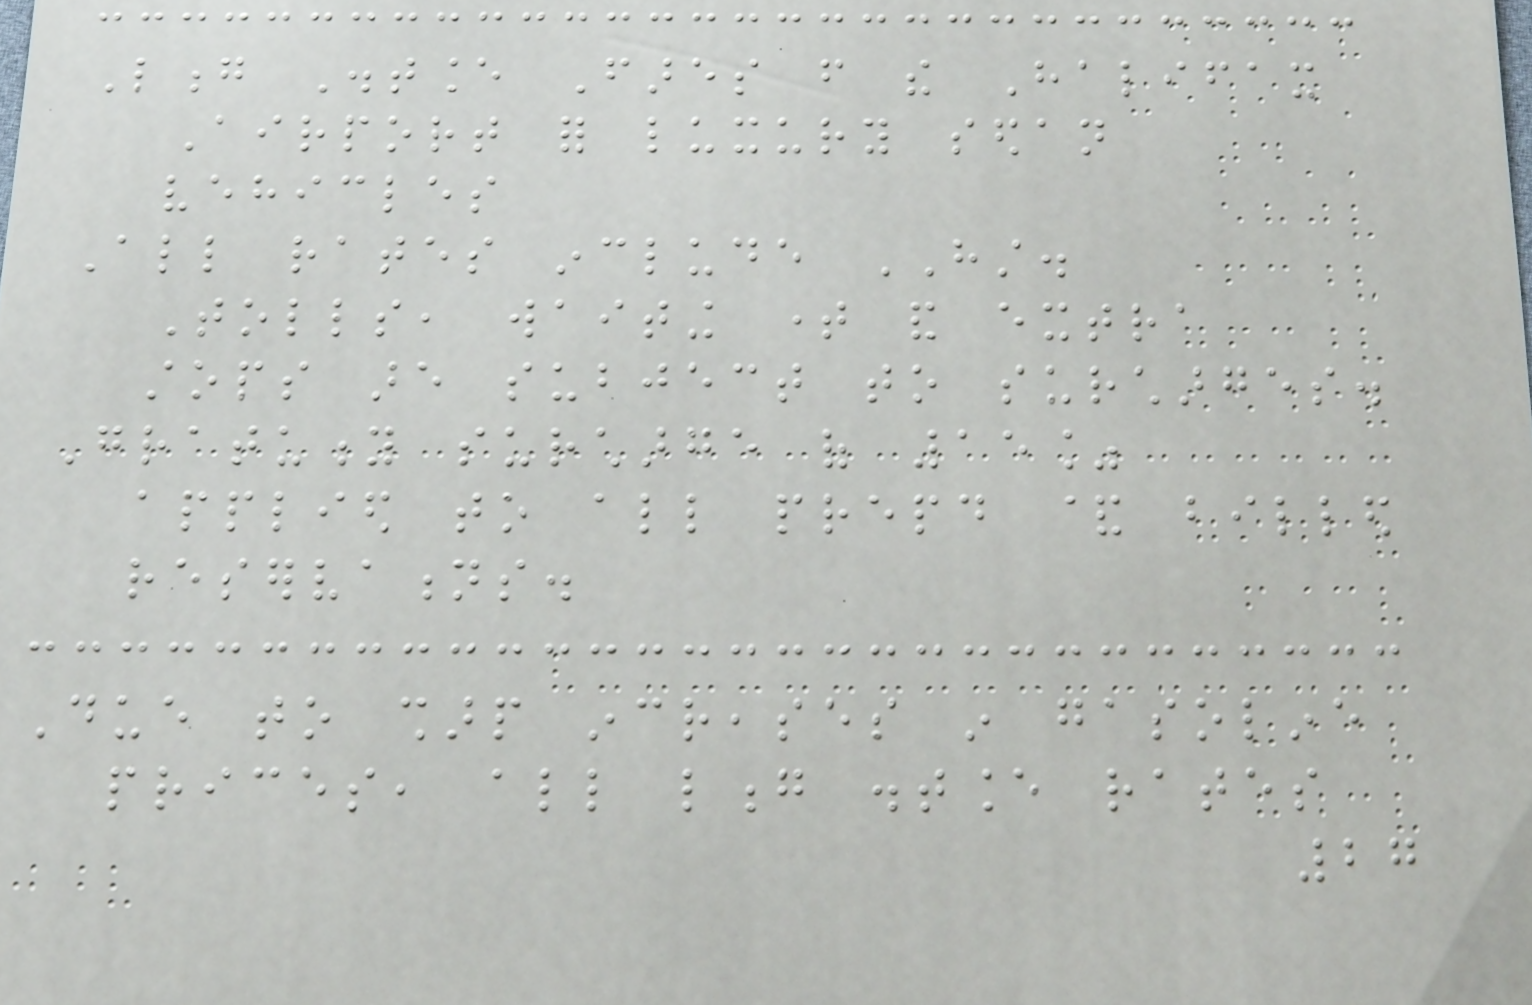Long Distance Fares from the Halifax
Airport for luxury sedan
vehicles
All rates include HST.
Tolls, waiting time and extra
stops are subject to surcharges.
Gratuity surcharge of 15%
applied to all prepaid & billed
reservations.
Due to sharp increases in gasoline
prices, all long distance rates
27
